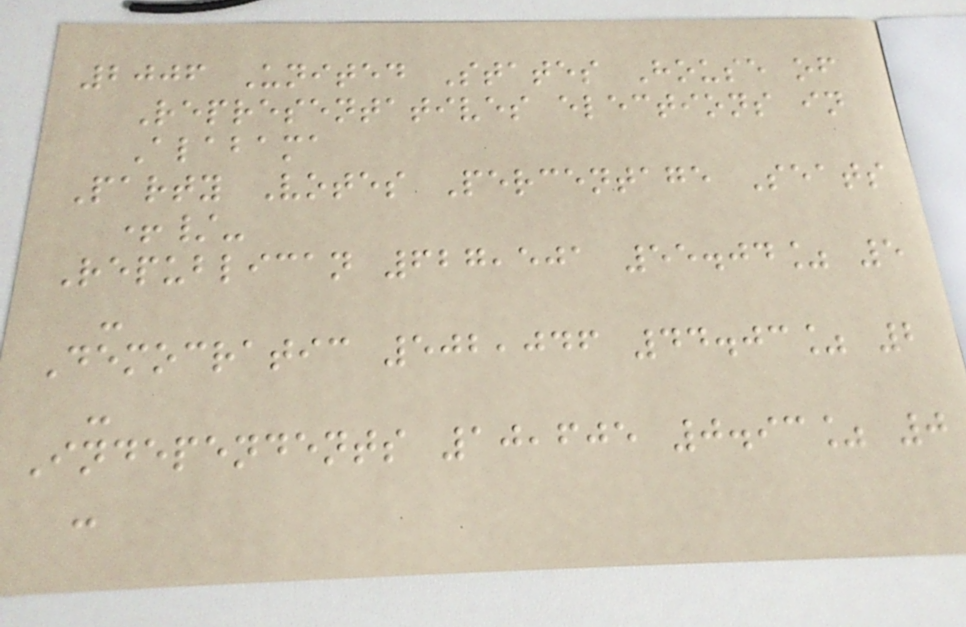2006 United States House of
Representatives elections in
Alabama
Party Votes Percentage Seats
+/-
Republican 627,501 55.04% 5
-
Democratic 502,046 44.03% 2
-
Independents 10,605 0.93% 0
-
